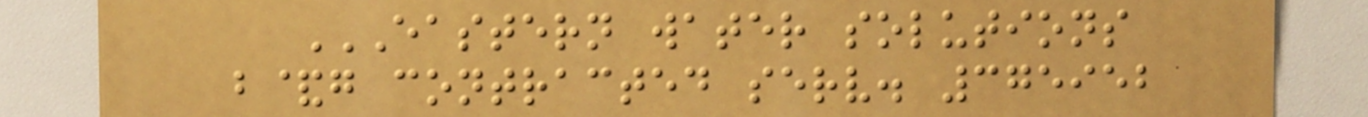EASTERN WATER SOLUTIONS
B&G CONTRACTED SERV. 375952
